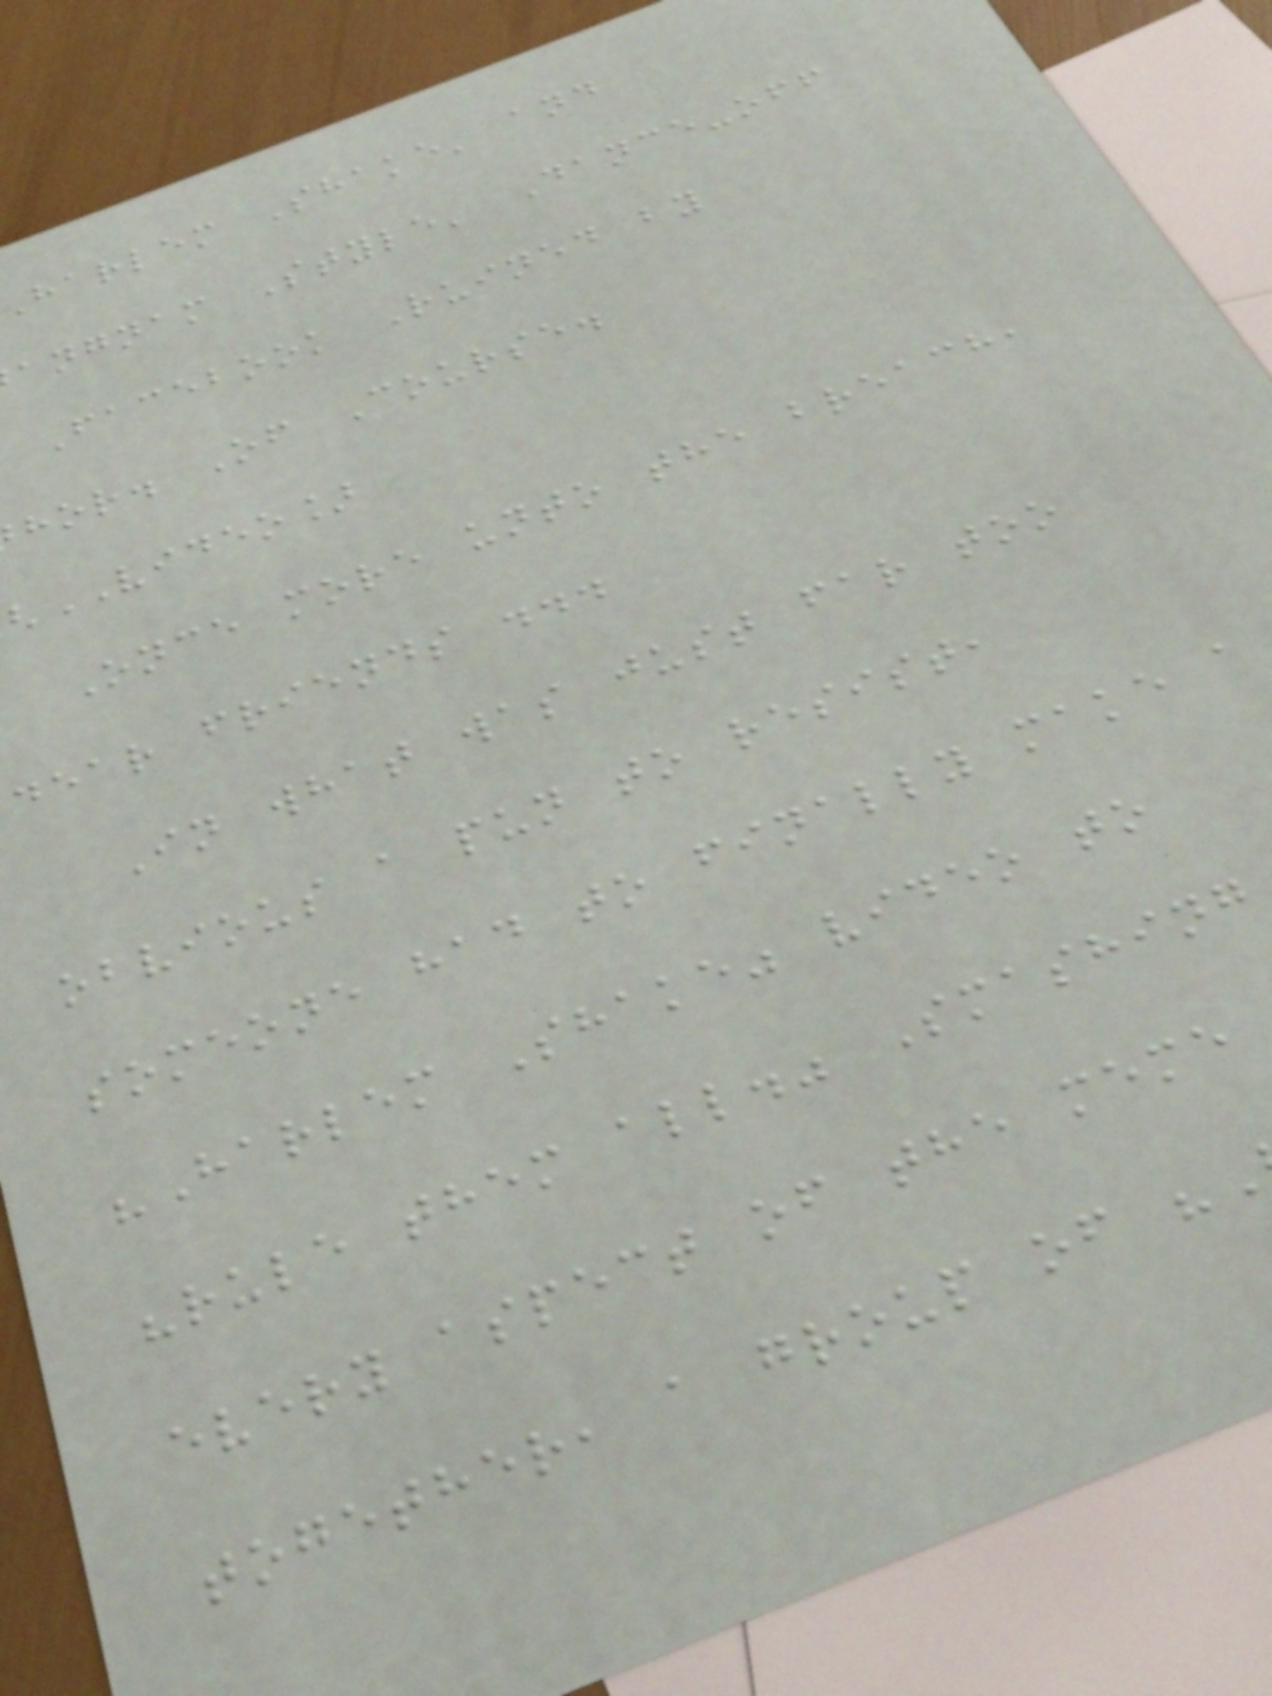harlem Shake' and
angnam Style' Dance-off
Facebook Ruined by
hor. Of Course.
VIDEO]
Once more unto the breach,
dear friends ...
In what was just far too
obvious a pun to resist,
someone had to finally make a
"Harlem Shake" video to
"rule them all." Smashing
every aspect of the meme
together, a group of
